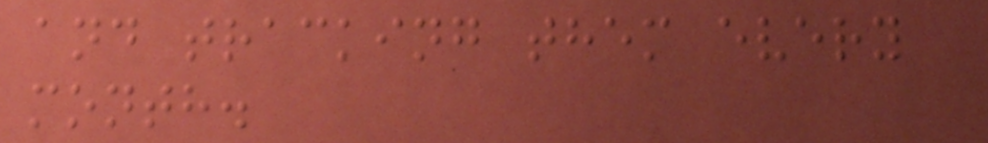and tracking them every
month.
